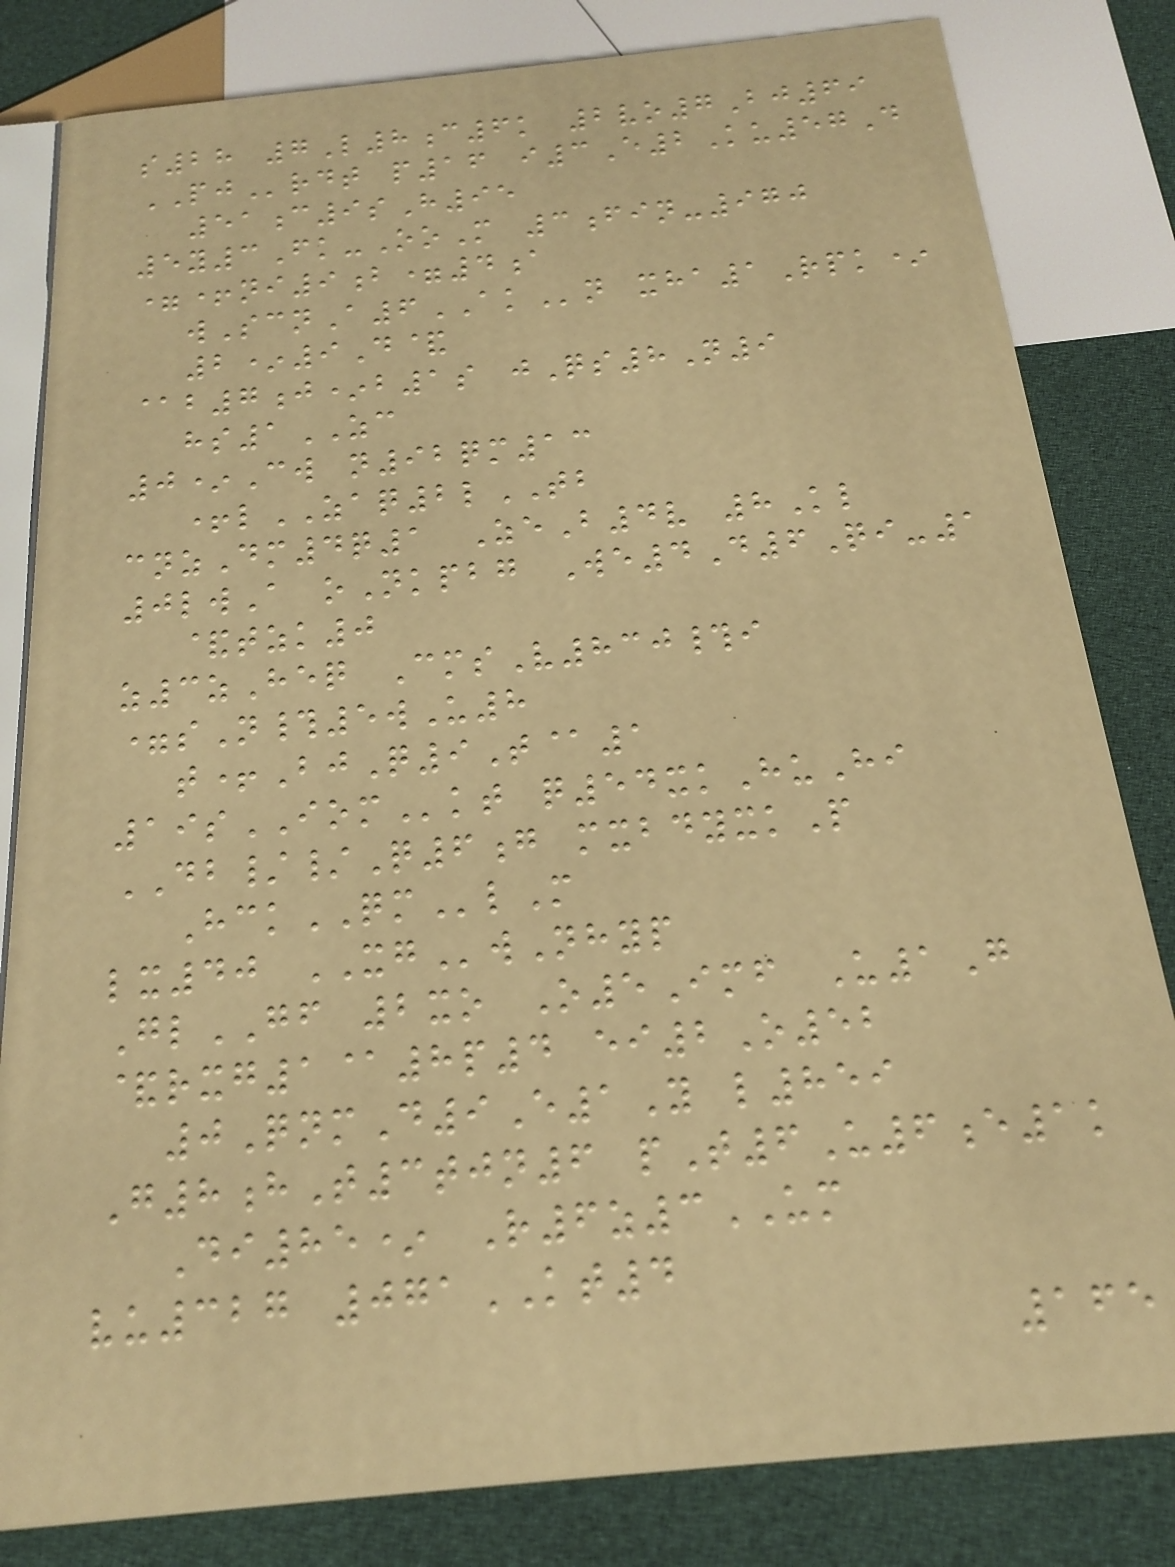s28 7L8c6k 2vo7Bj69
PJrdt p16 i3E2Ku57D
51c9sH95
5y3Fk-OoM 3fin-970
=+ni9b=4a
wScnA6AKn xha1Rpk*
2*9D&
@b7j*b1s jQs8N9
hs1ZC
0*Cw n92qm13
+lZAQ2lTB
cnzDm4q1 ZeB4v 8Kl
0lwA oNkpbg We4D6Qi-1
&tzk0
z3zHeq CmsV830#i
=sN#5wU8
t+BjQ9T@1
19sIOMkt q54xkHuHi
DB//Q6g mxbdyxkP
HckQMlM
lx40 XGwNhyp
GlGF 2xo O5Imf U1G
&rxg1@8p4 ei2O52
0QnmD9E1Y l859
G8hT3tjn6 pT6U6e1k
Di85* R6z3UM
vu327 071KT4
165
